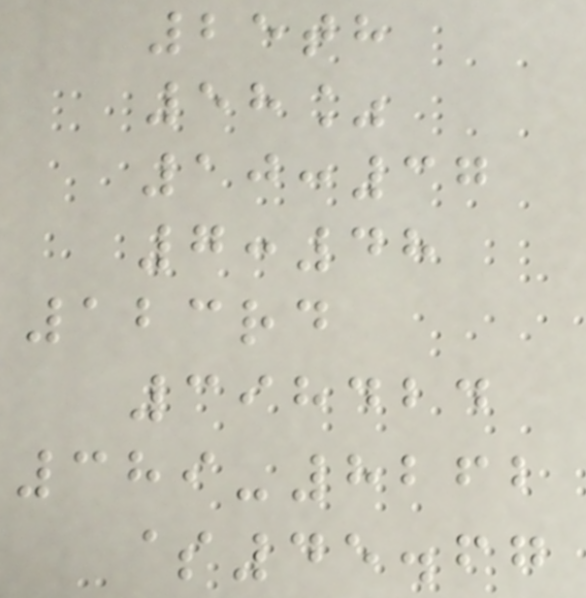25th
58%
10:37
7:48
123rd
398424
389-8262
$45.67
